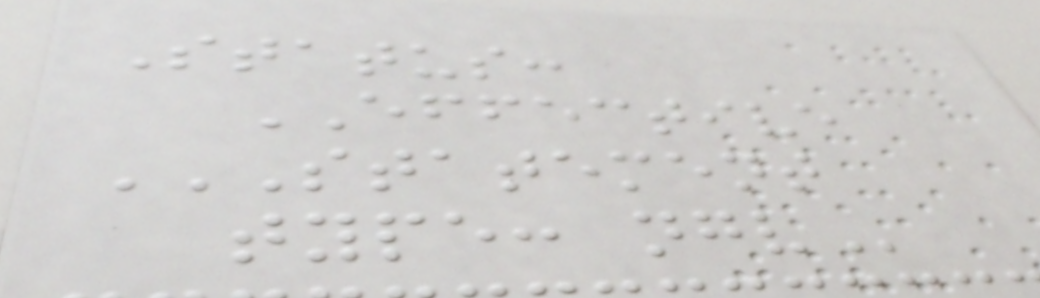Status:
EFFECTIVE
STATEMENT
TYPE: NGV
